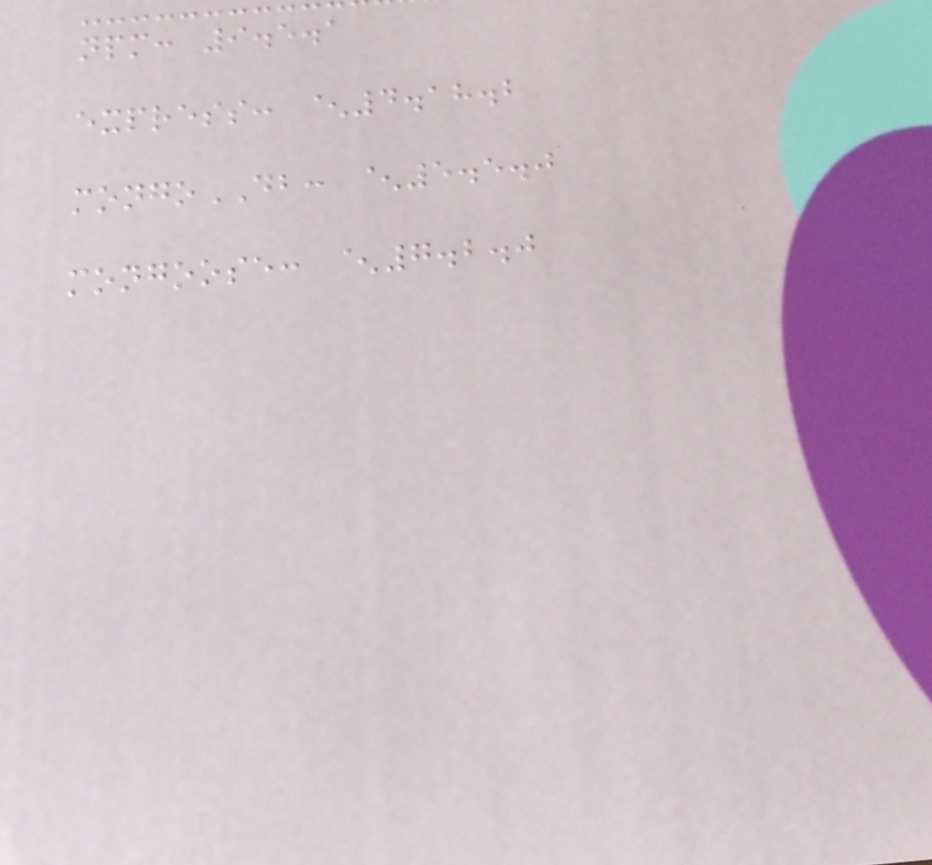npm: 9.5.1
express: ^4.18.2
mongoDB: ^5.5.0
mongoose: ^7.2.0
